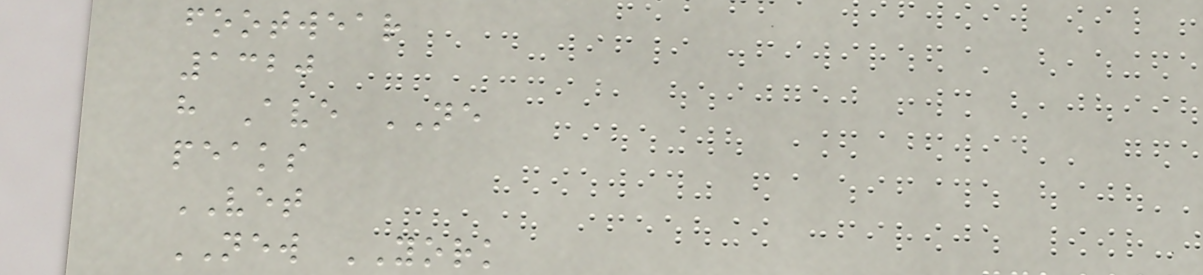footwear
1320
h Ave NE
peaks
VET
NEW YORK
